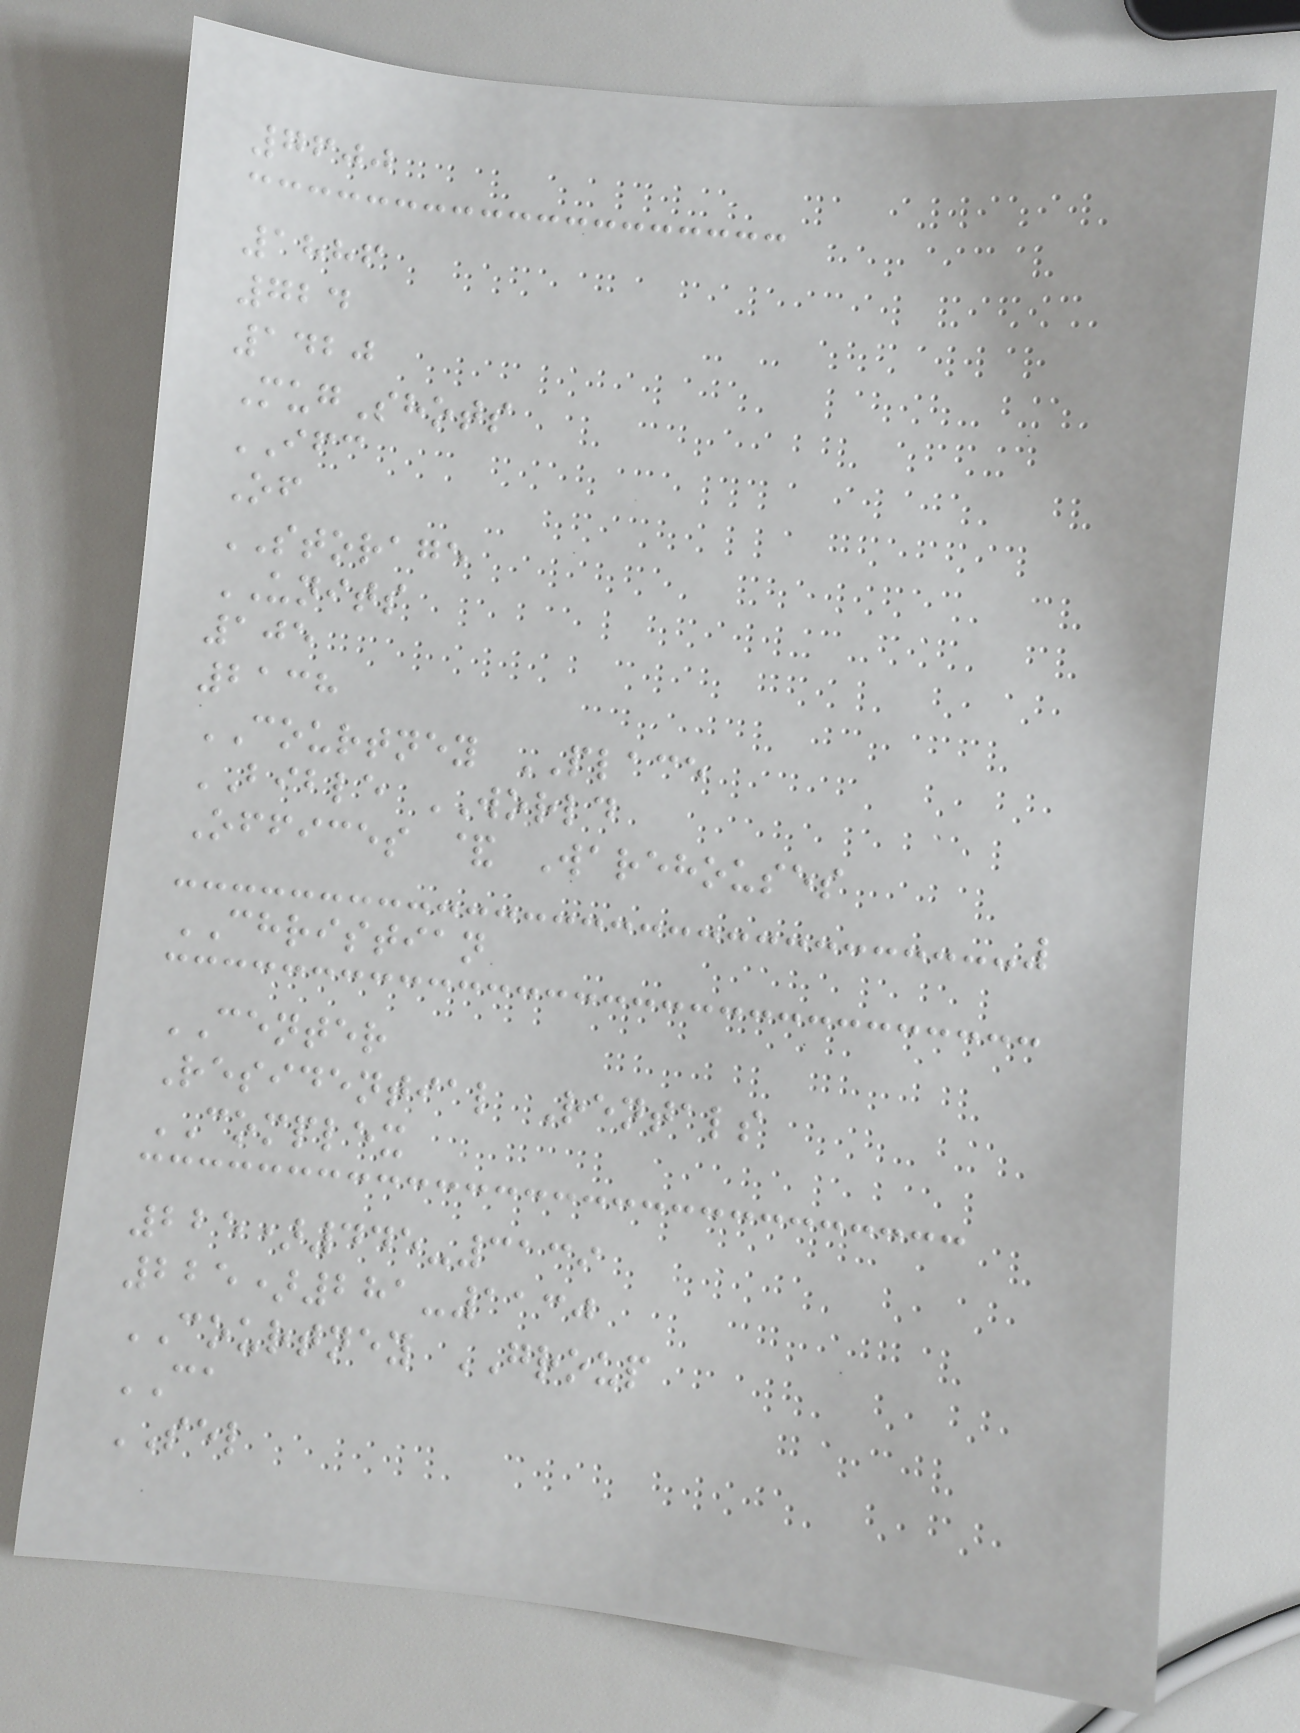7600
1886
724
1420
MugShots
IFC
Of
STORAGE
UNITS
105
2138
COURTNEY PLACE
BIBLE WORLD
Offices & Warehouses
CHRISTIAN
CENTER
Residential Rentals
COMPLEX
225)445-3139
225)281-1130
COURTNEY GROUP
CA
SEL
